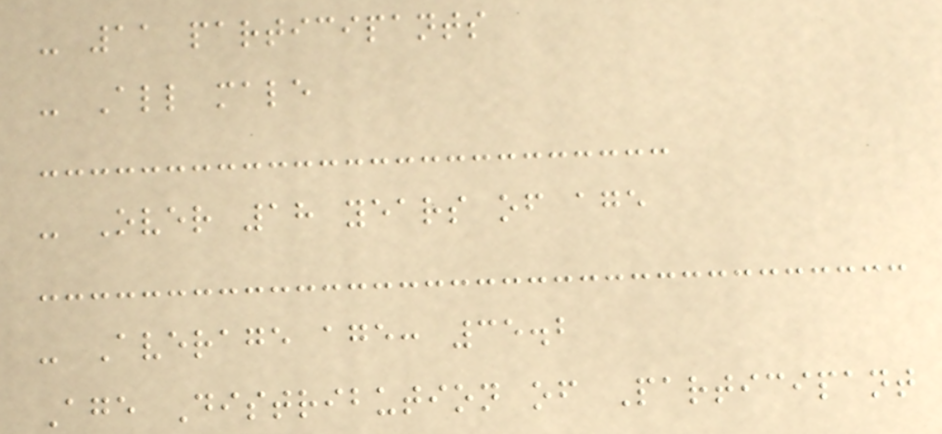- 11 participants
- All male
- Over 18 years of age
- Average age: 35.2
Age Distribution of Participant
